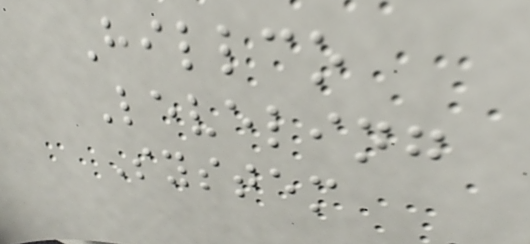Hillco
Leveling
System
